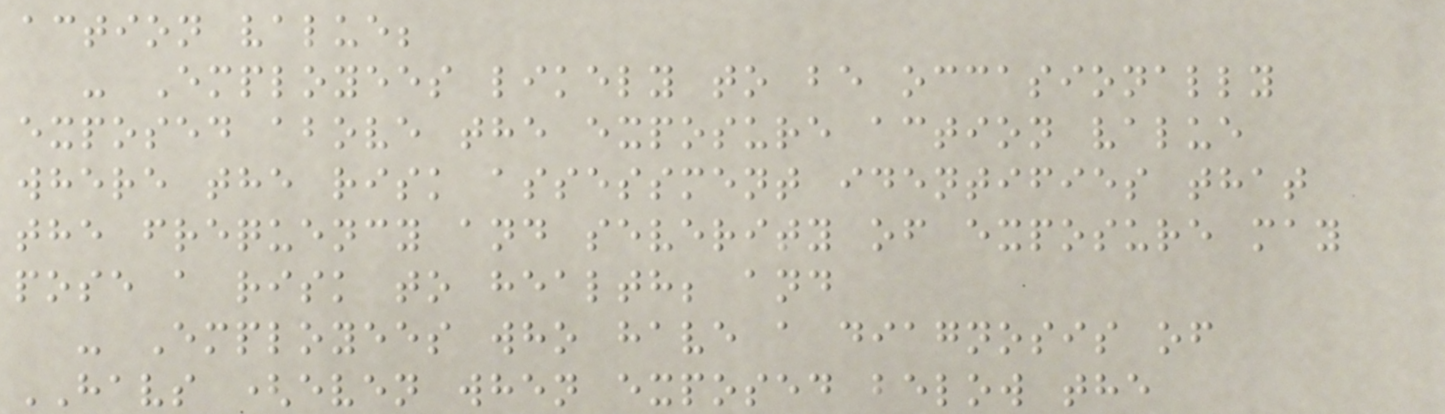action value;
- Employees likely to be occasionally
exposed above the exposure action value
where the risk assessment identifies that
the frequency and severity of exposure may
pose a risk to health; and
- Employees who have a diagnosis of
HAVS (even when exposed below the
